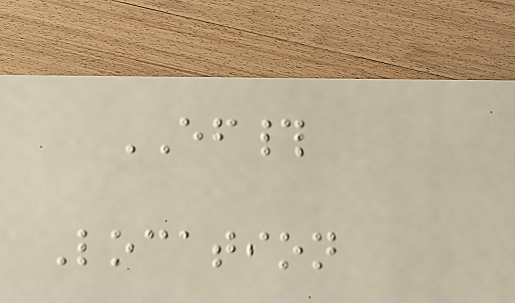EF#
Location
